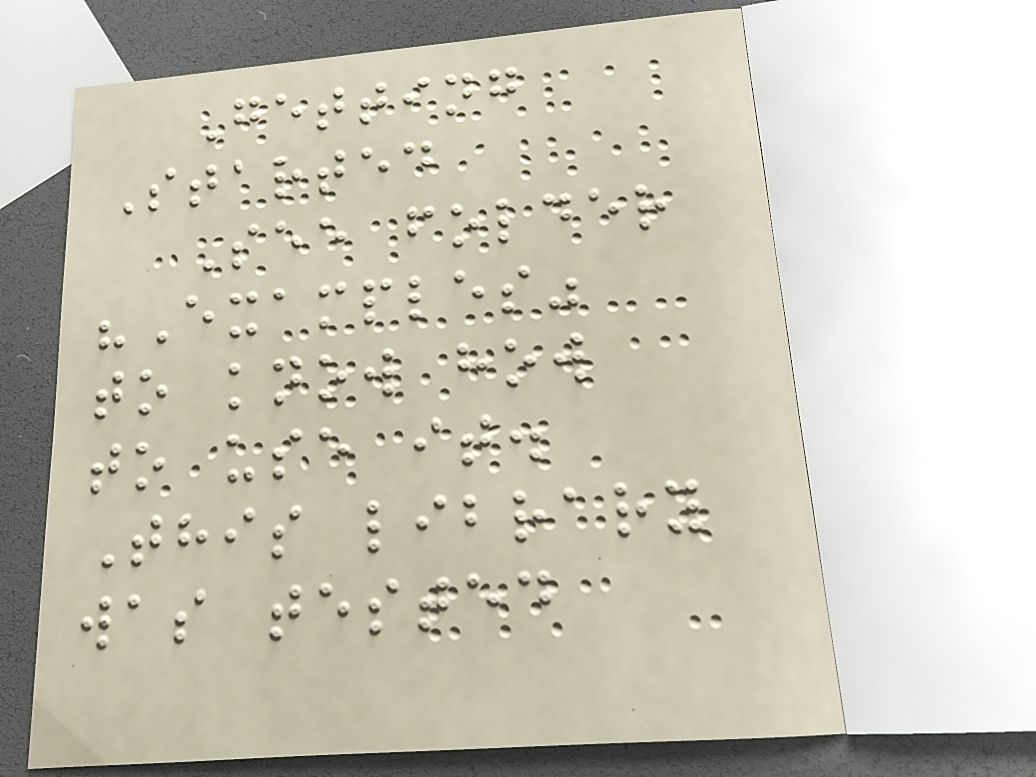Getting
Started
See folder
"Examples"
to know how
to use it.
This library
was tested
